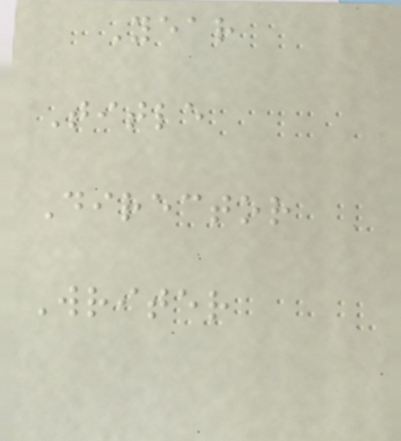Year
Title
Director
Writer
